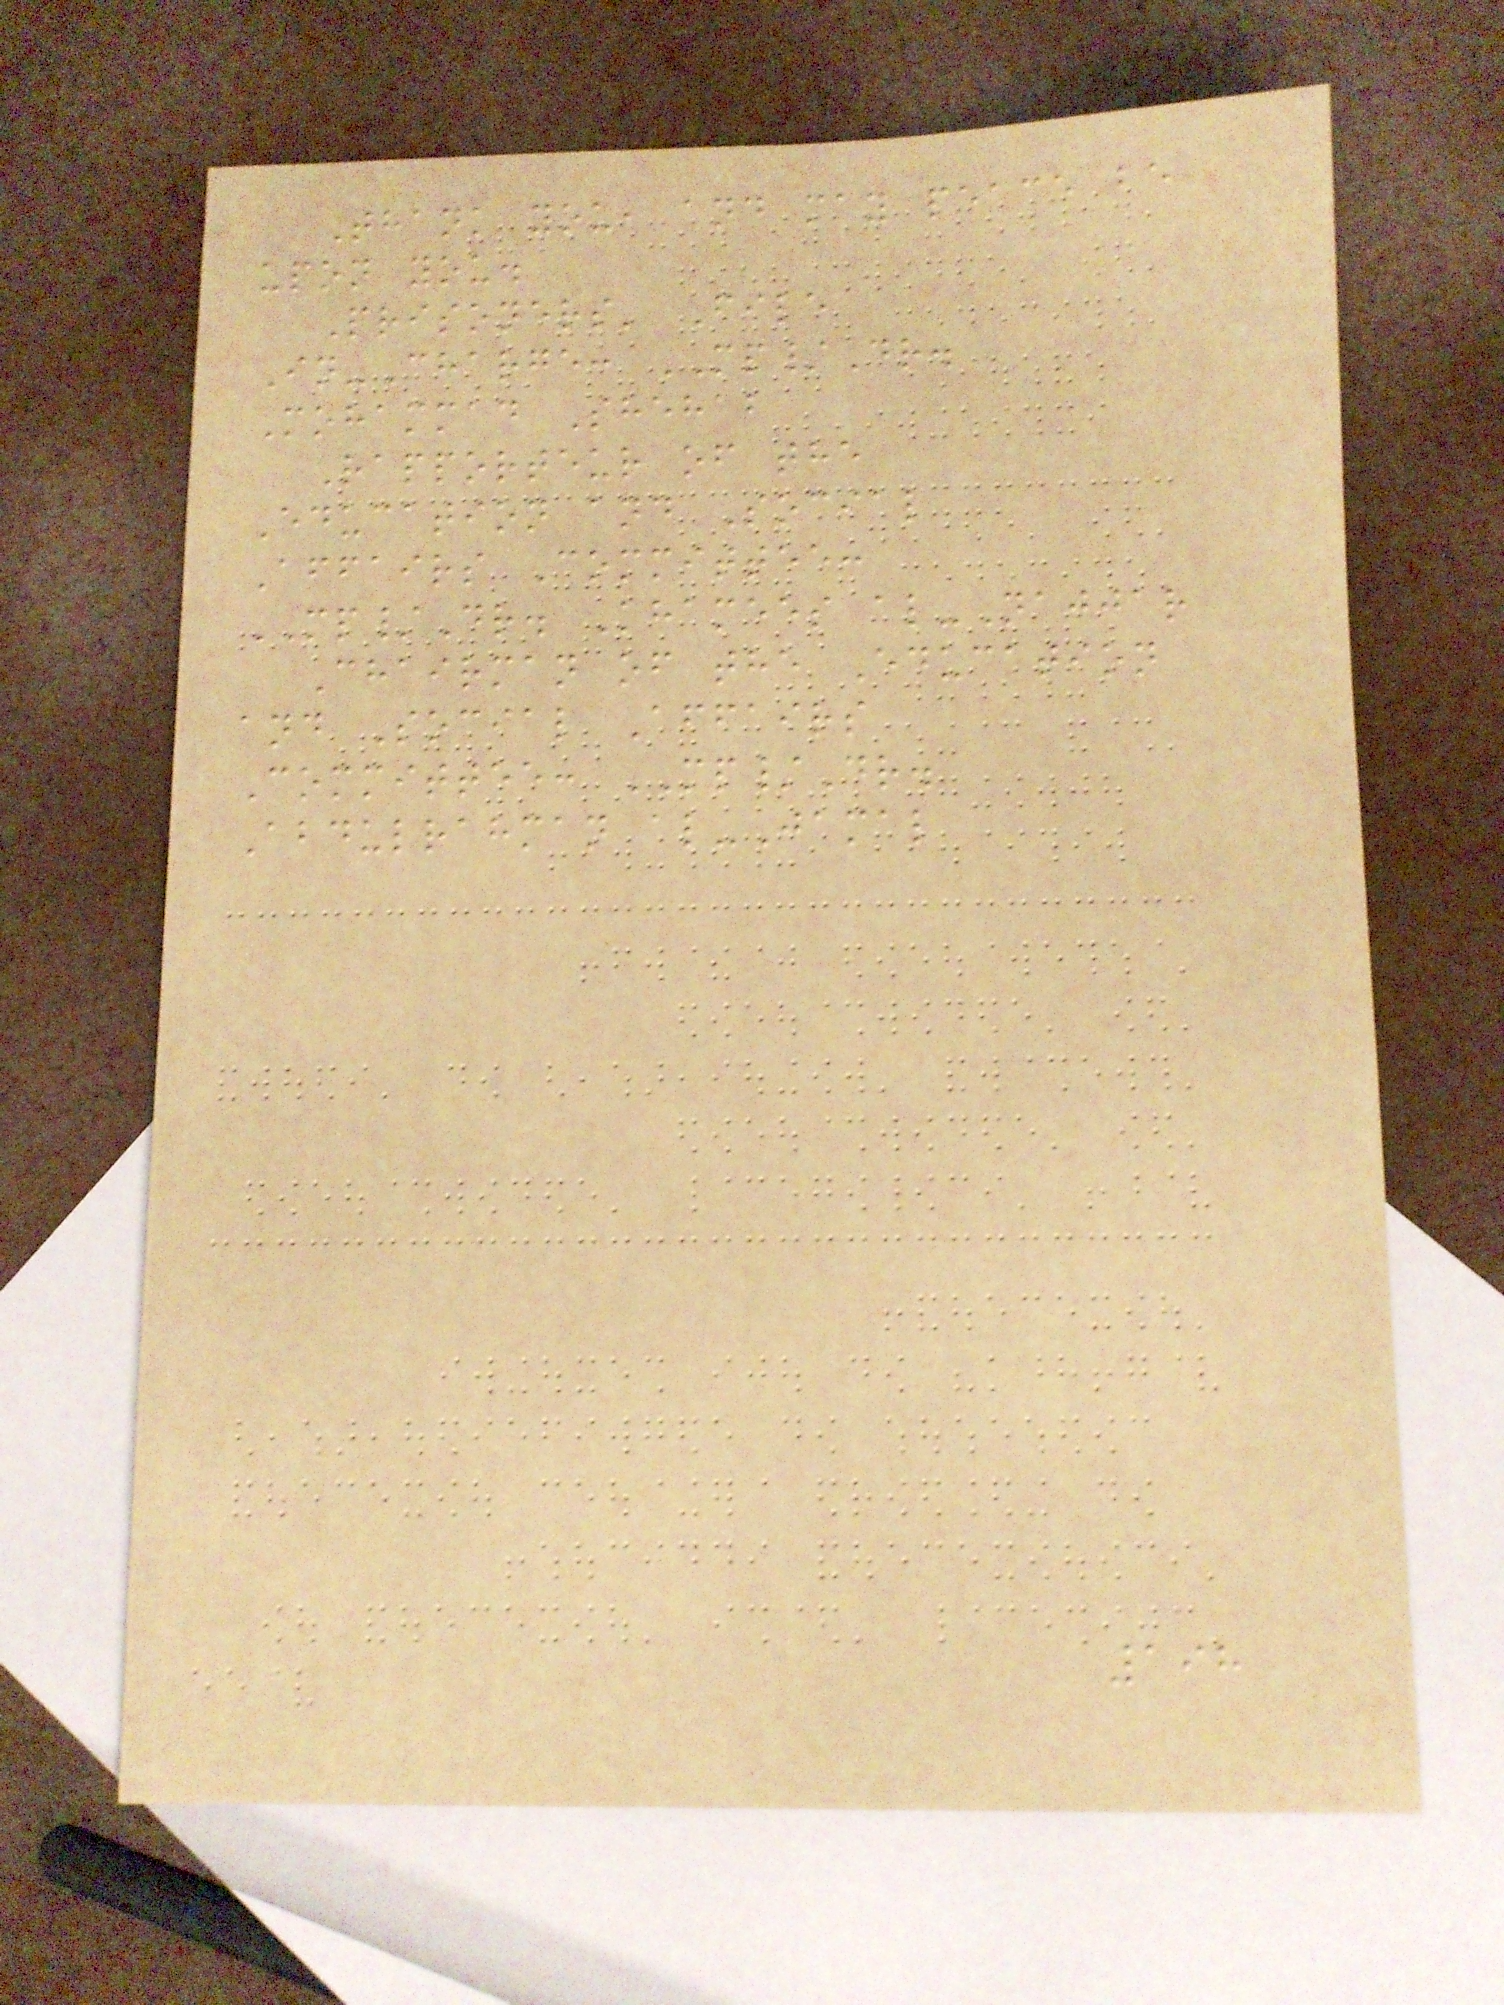Thank you, and may peace be
upon you.
Prisoners' File
In-Charge: MP/Dr.
Mohammad Shehab
Rapporteur of the
Education and Social
Affairs Committee:
MP/Dr. Khamees al-Najjar
Chairman of the Education
and Social Affairs
Committee: MP/Dr.
Abdulrahman al-Jamal
198
